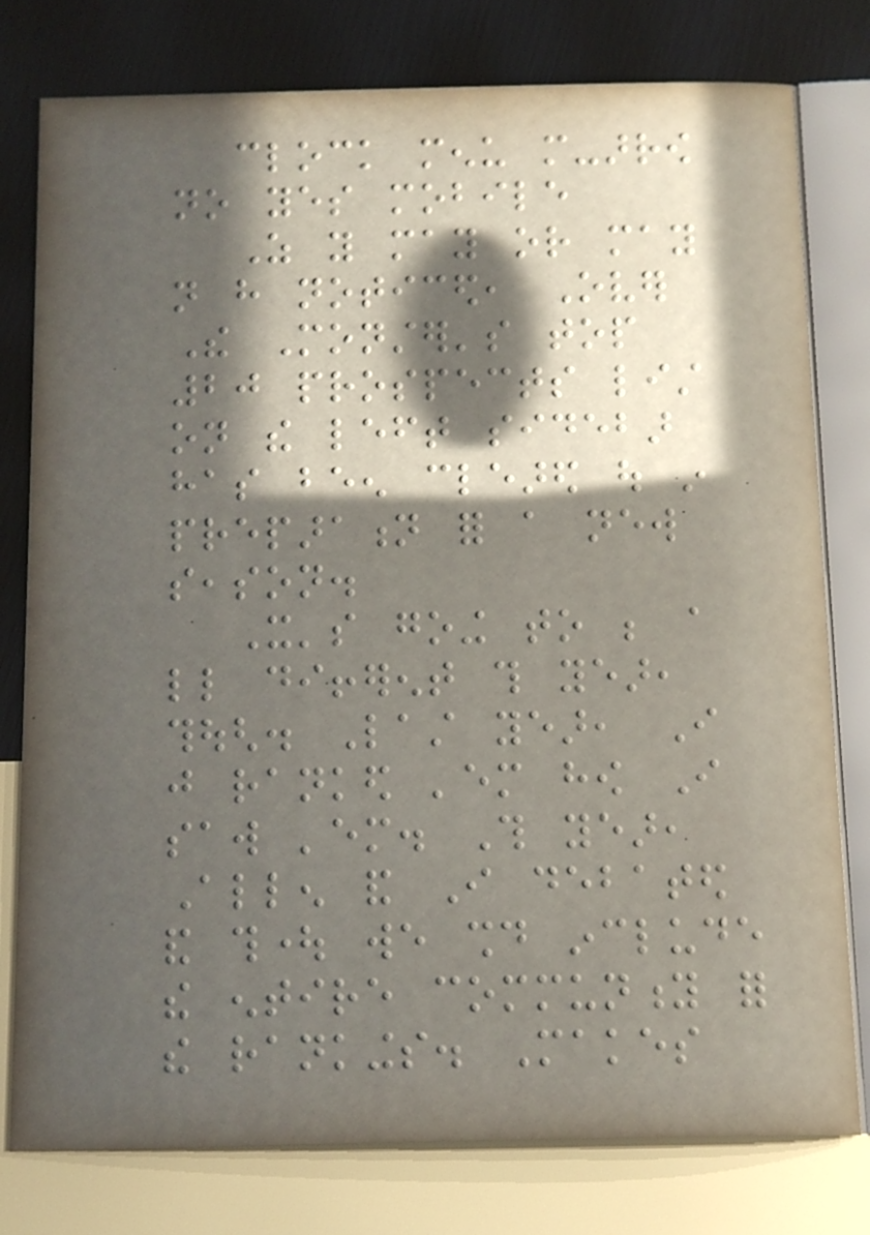clock menu more-arrow
no yes mobile
As you may or may
not have noticed, Over
The Monster's top
20 prospects list
on the left sidebar
has been cleared out in
preparation for a new
season.
It's going to be a
little different this year,
though. Last year, I
just ranked 'em how I
saw 'em. This year,
Allen and I debated
and thought we should include
the entire community for
the rankings. Makes
